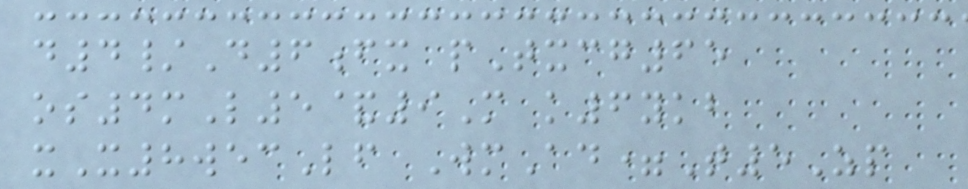d4/D6fx pTxcg65
os4mL5&9M k6ykb
xX8wecLf WmAd=T5Zp
